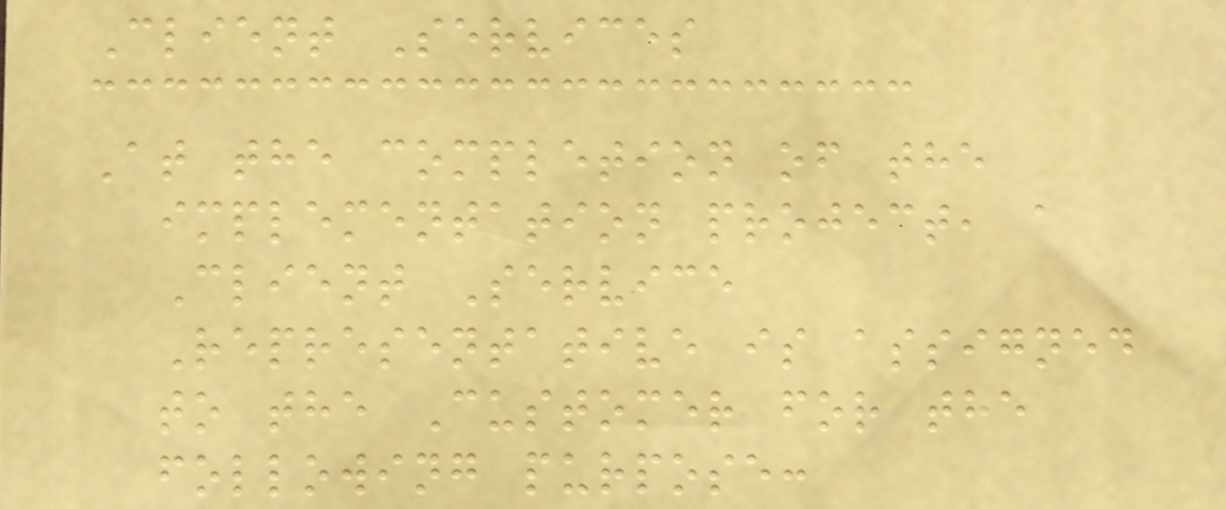Client Services
At the completion of the
implementation project, a
Client Service
Representative is assigned
to the Customer for the
following purpose:
